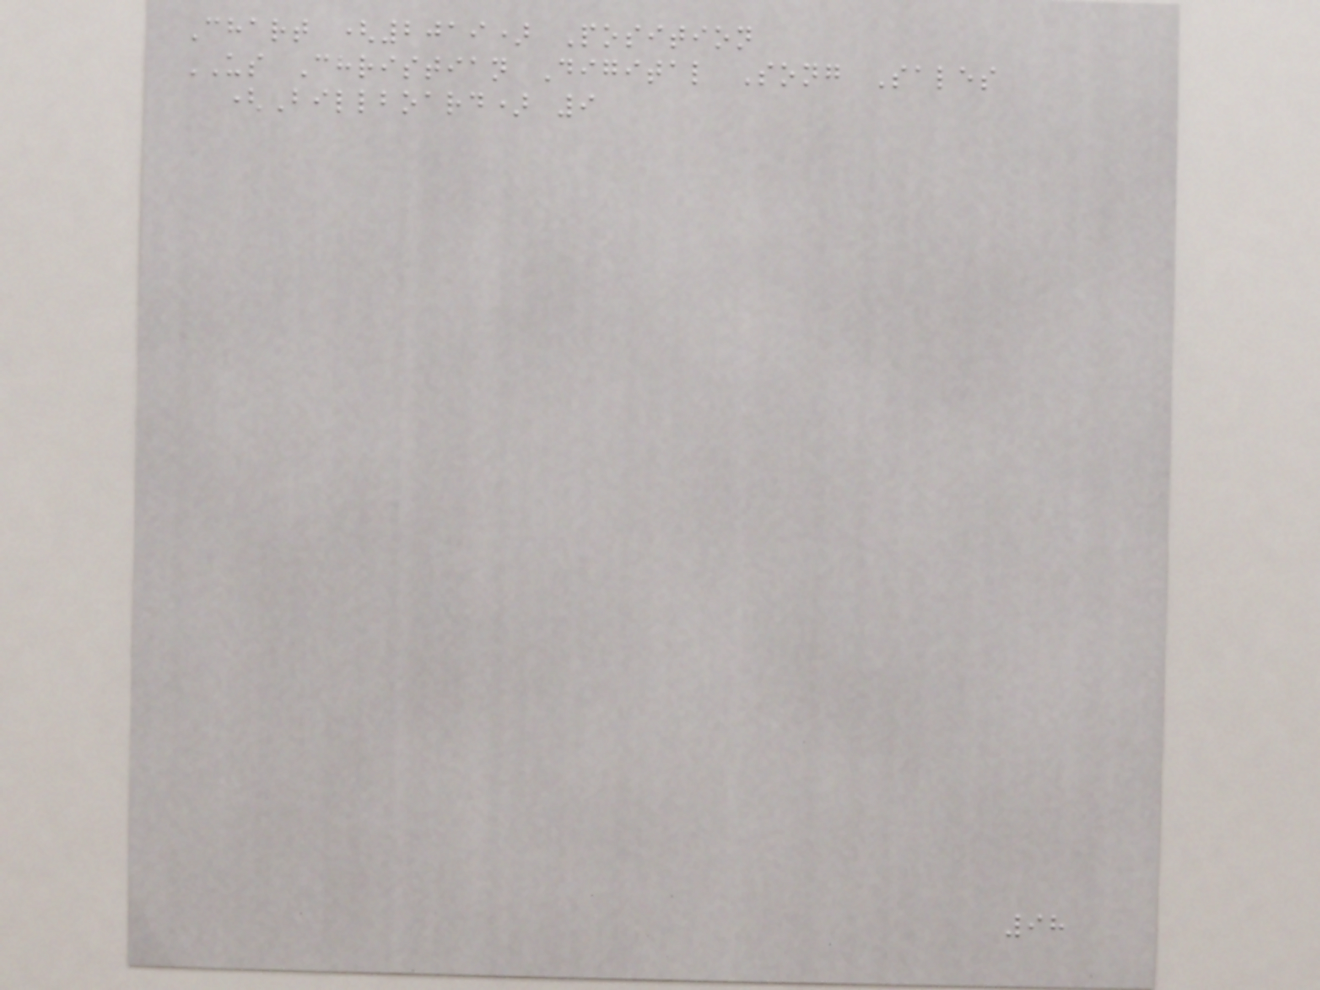Chart (2019) Position
US Christian Digital Song Sales
(Billboard) 9
98
